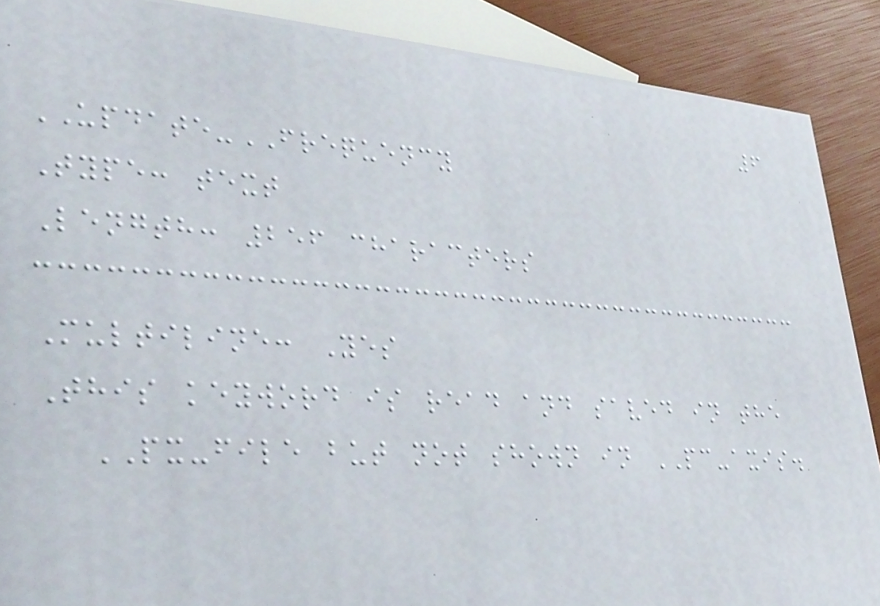6
UPDATE-FREQUENCY
Type: text
Length: 256 characters
Multiline: Yes
This keyword is read and saved in the
PX-file but not shown in PC-axis.
